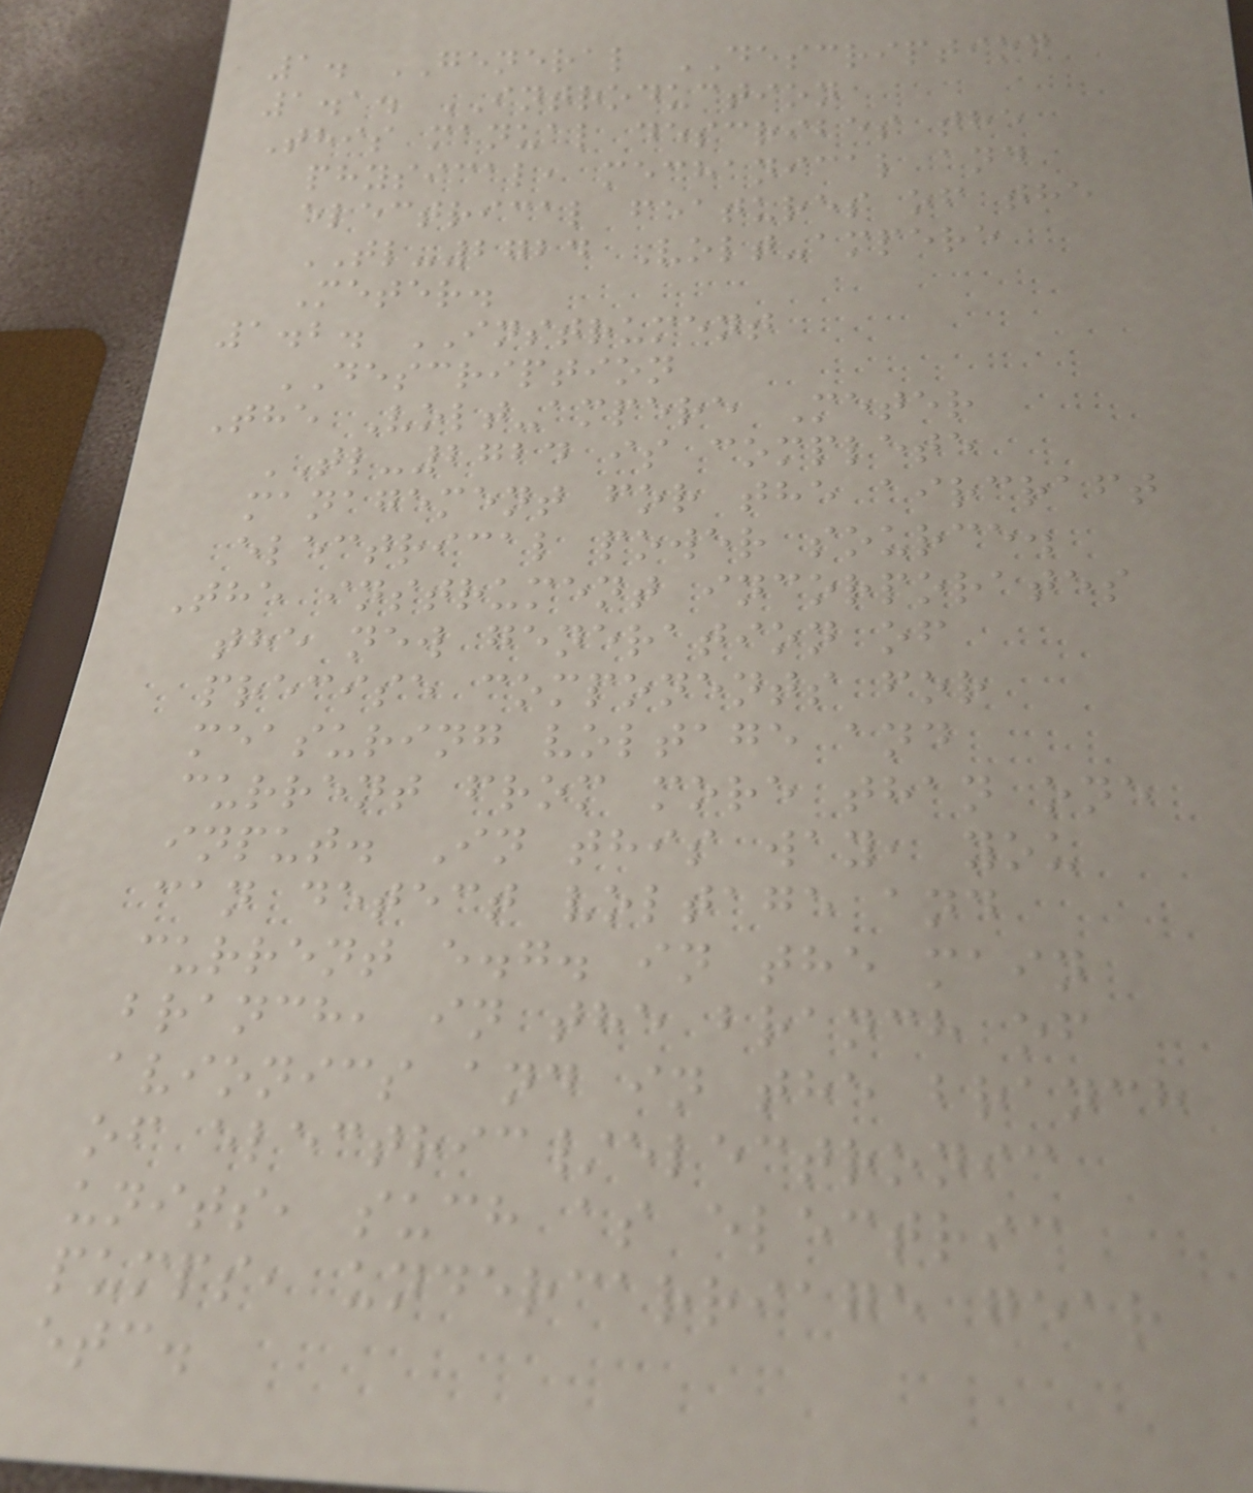1. GENERAL DESCRIPTION
1.1. INTRODUCTION
This manual describes the
physical, mechanical and
electrical features of the
TL-2724 Volt-ampere
Meter.
1.2. INSTRUMENT
DESCRIPTION
The Volt-ampere Meter
TL-2724 is complete
management for the aircraft
electrical power source.
The instrument incorporates
the new generation of
precise components for
measuring voltage and
current from more than one
input. In this way, you
can detect voltage and
current e.g. in the main
branch, in the branch of
avionics and in the branch
of electric/electronic
units, such as electric
pumps, undercarriage gear
etc.
